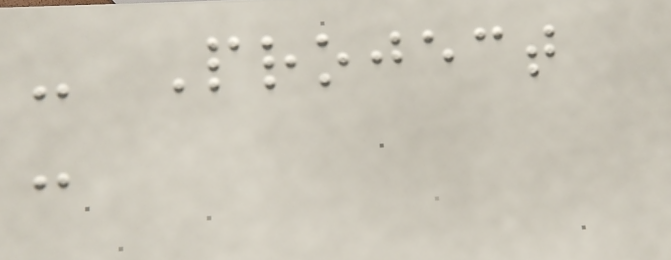- Project
-
